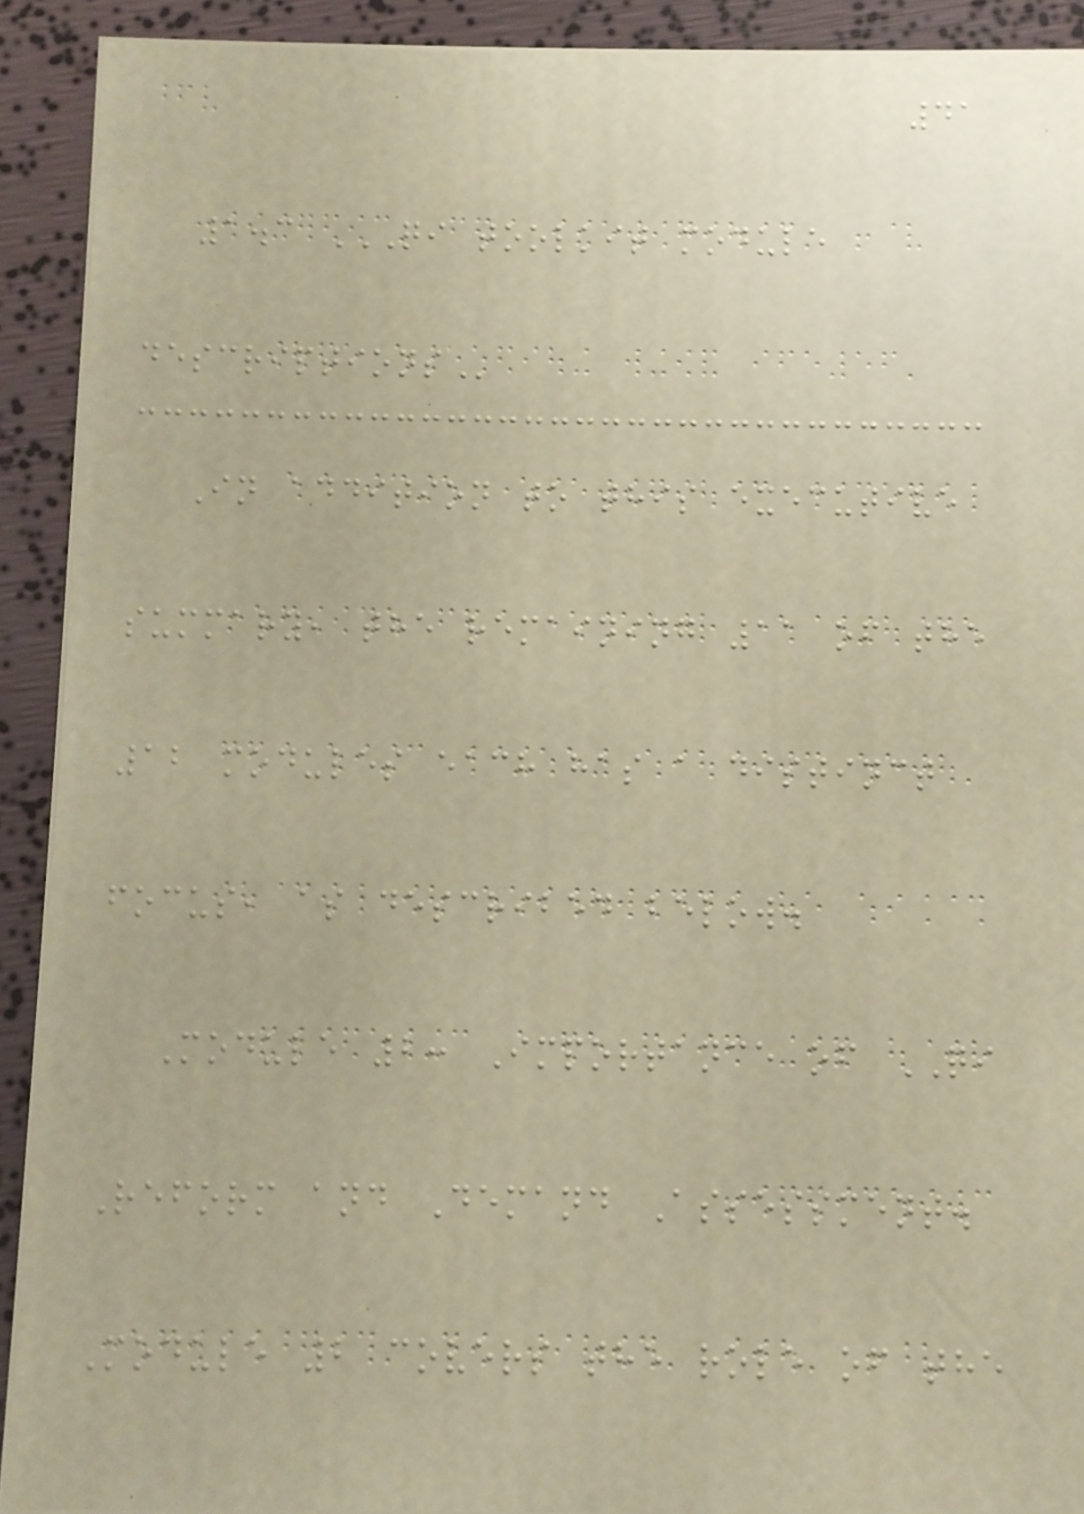41
1.3 QI TOOLKIT MODULE
DESCRIPTIONS
In addition to this executive
summary, the remaining 11 of the
12 modules each has a distinct
focus, as described below.
Module 2: Importance of QI
Reform and Demand Assessment.
Module 2 covers the role of the
